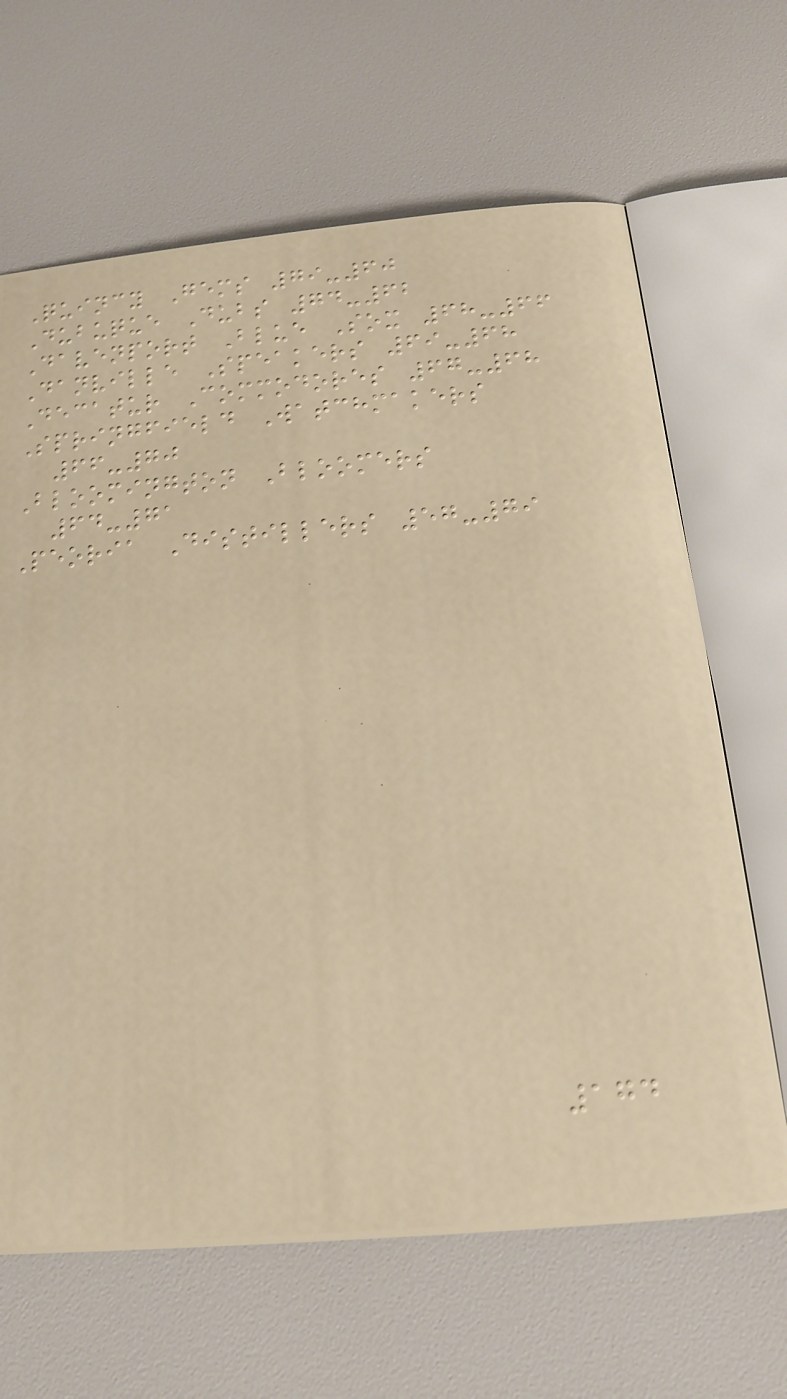Quincy Gems 79-60
Dubuque Dubs 74-62
Davenport Blue Sox 68-66
Danville Speakers 69-68
Decatur Commodores 67-68
Springfield Watchmakers
66-70
Bloomington Bloomers
64-71
Peoria Distillers 57-79
174
